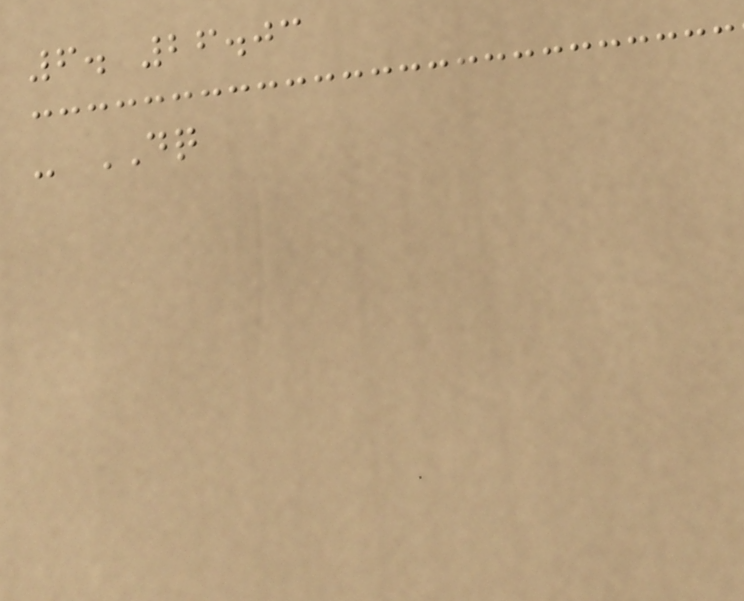6. 26.03
- DQ
